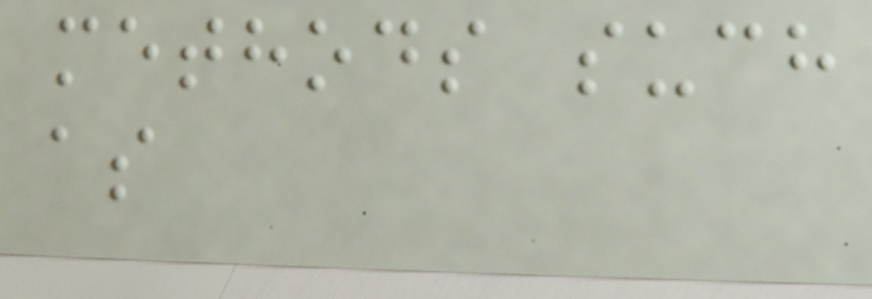methods such
as
